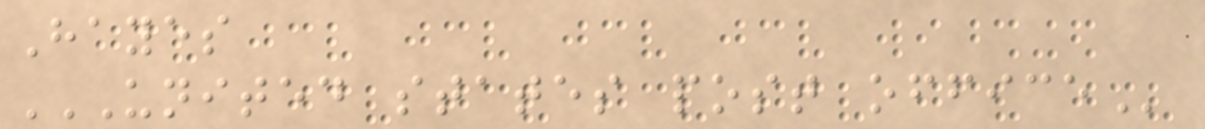Hayes
UNITED STATES POST OFFICE
